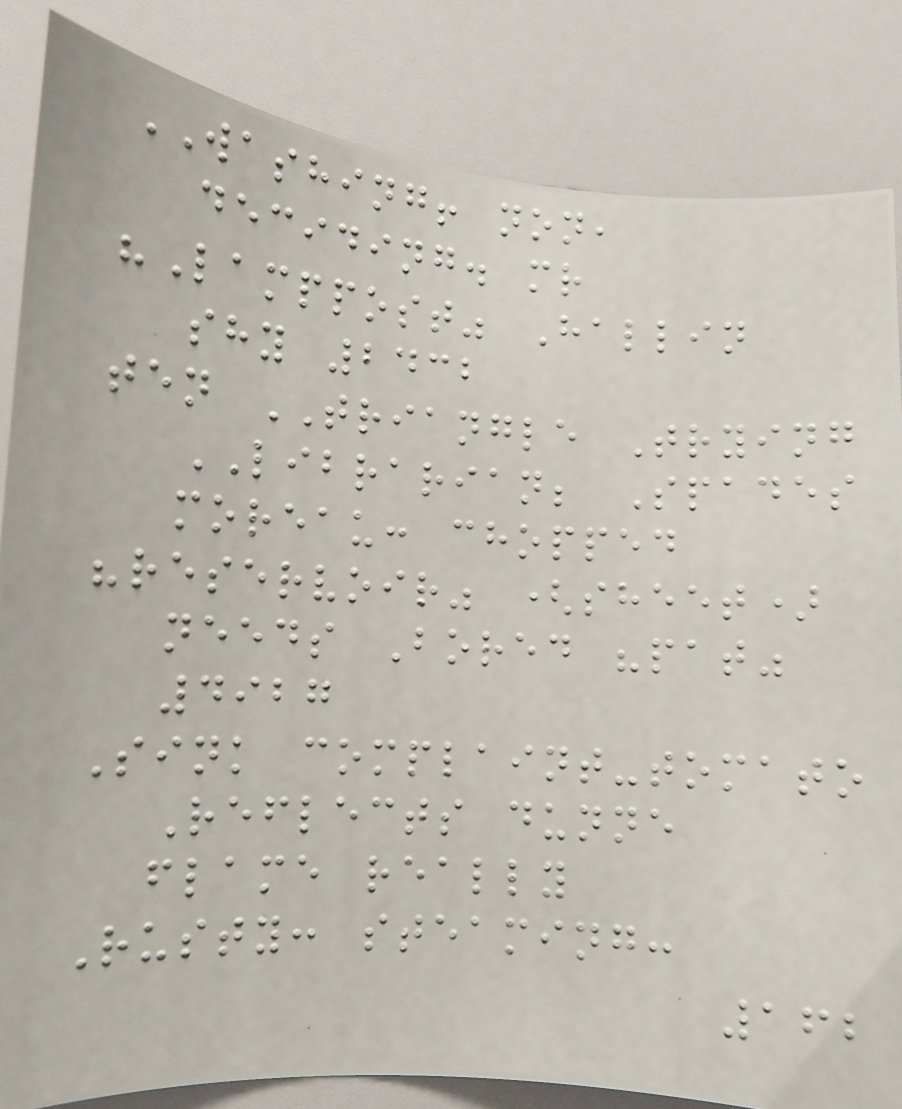WASHING! non,
deciding. mr
"Lamppost" Hallin
shy 2432
ten TRIANGLE Trying
LIBRARIAN; Spades
moreau: chopped
"reservoir" (sheet)
needs Bored "pat"
4927
Sink complaint-tomato
Reflects dunne
flame really
Rusty: steaming:
162
